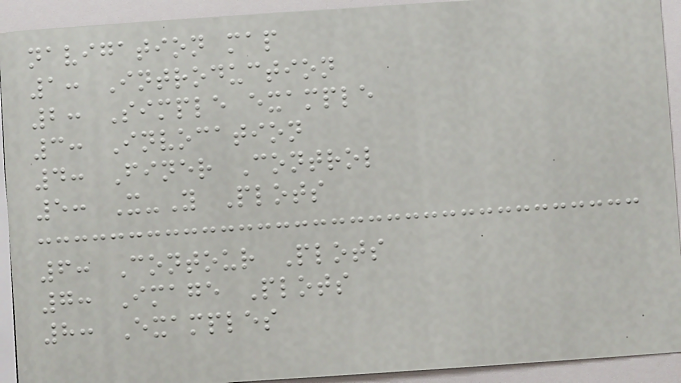navigation map
1: Introduction
2: Simple example
3: Invocation
4: Finer Control
5: X-Y Plots
6: Contour Plots
7: Image Plots
8: Examples
